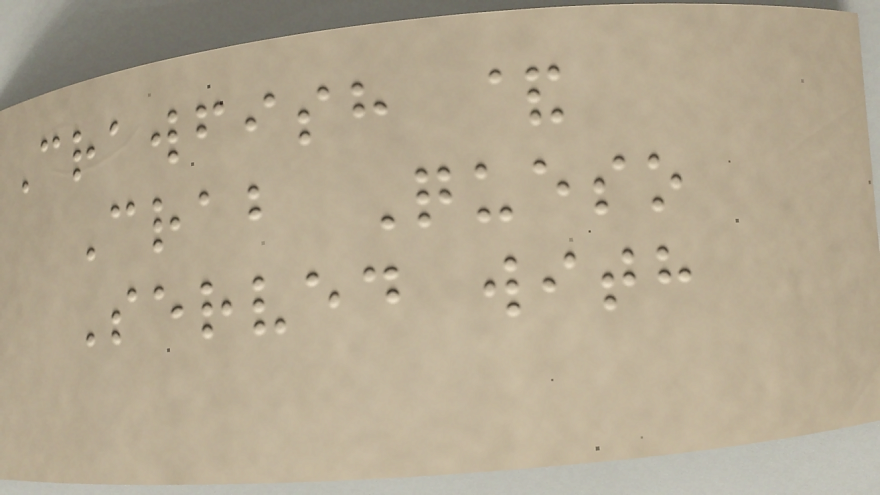Crawfish &
Crab Queso
Served with
